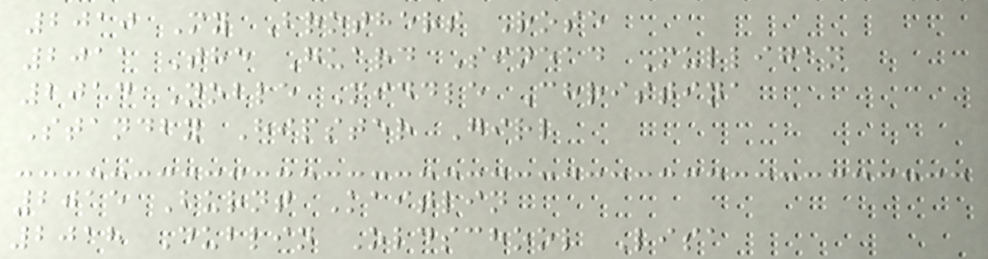2010 My Brothers Rose
2011 The Guard Sinead Mulligan
2014 Noble Middle Christina
Standby Hipster Girl
2015 Burnt Kaitlin
2018 Dublin Oldschool Lisa
